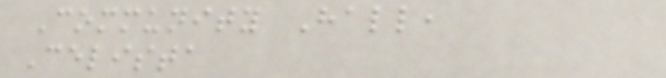Community Hall,
Celista
